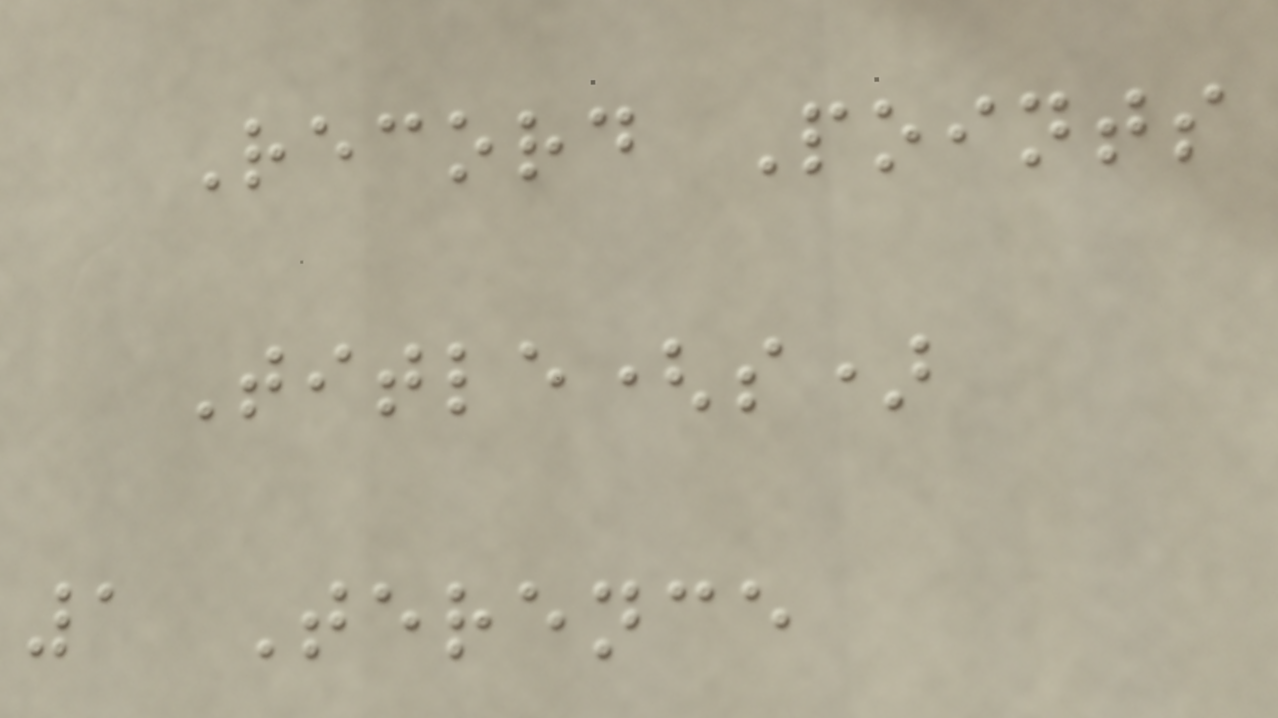Record Points
Title(s)
1 Terence
